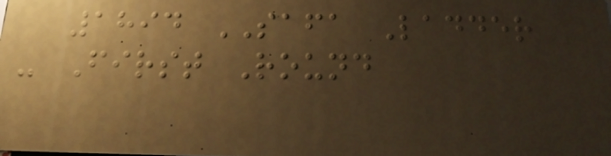1894 SAFA Ladder
- First Round
